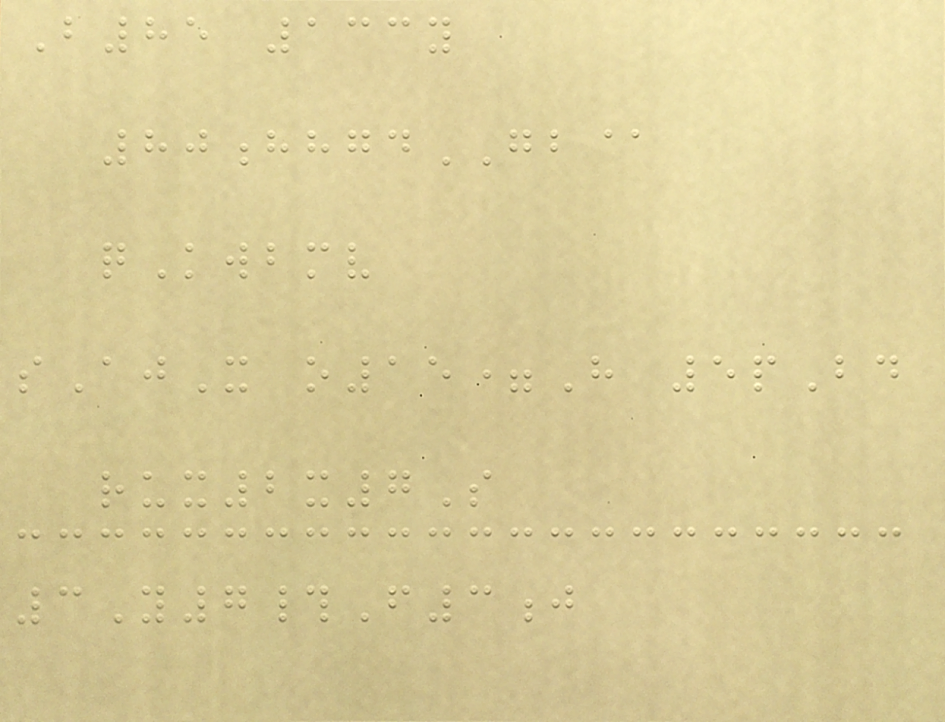B85 133y
80hhgdGB@
qKwbmv
sAjX o15=H 5pBd
rux2x7S
3Y7#F3j
